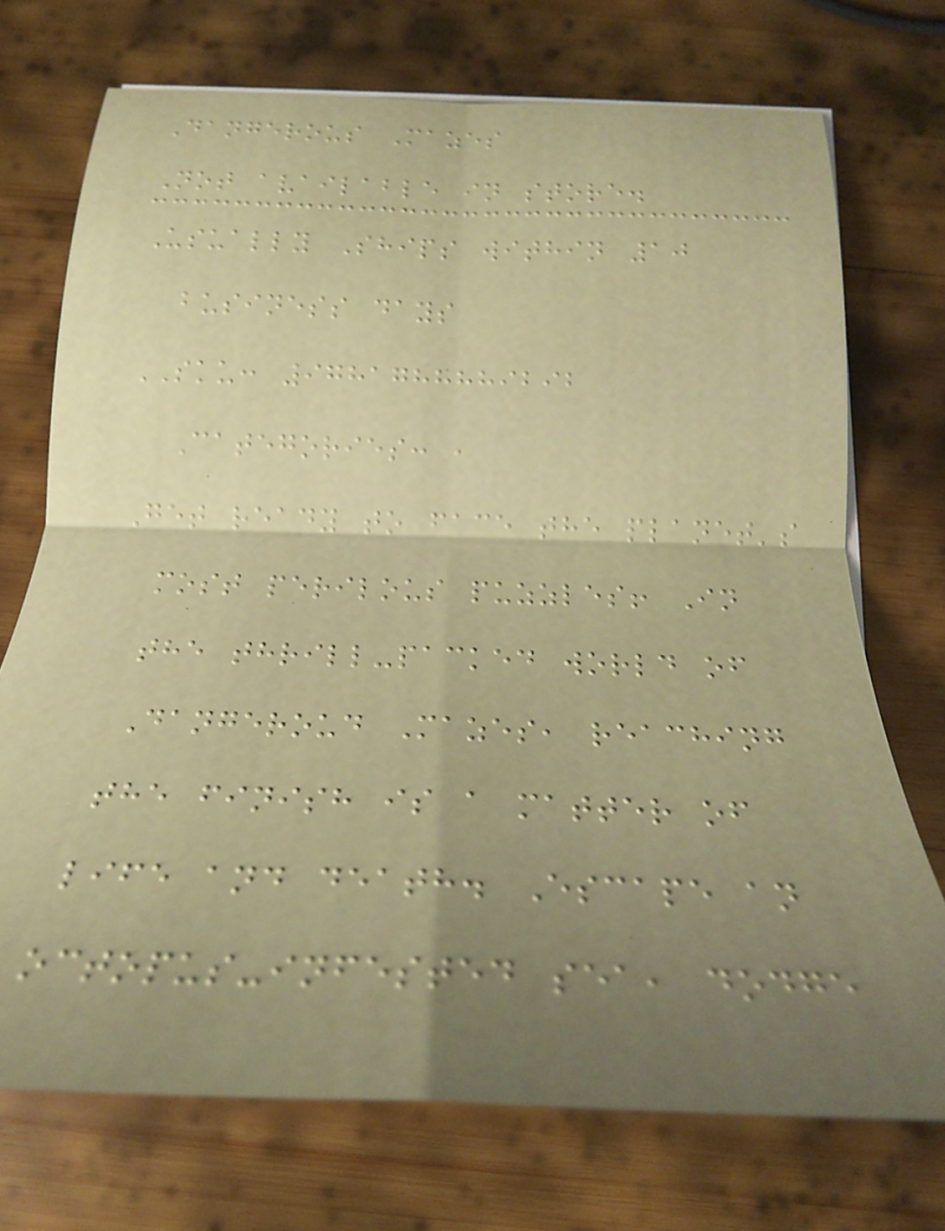Dangerous Mazes
Not available in store.
Usually Ships within 10
business days
SKU: 9781788889292
Categories: ,
Get ready to face the planet's
most perilous puzzles! In
the thrill-packed world of
Dangeroud Mazes, reaching
the finish is a matter of
life and death. Escape an
octopus-infested sea, dodge
